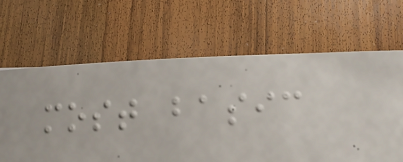most basic
